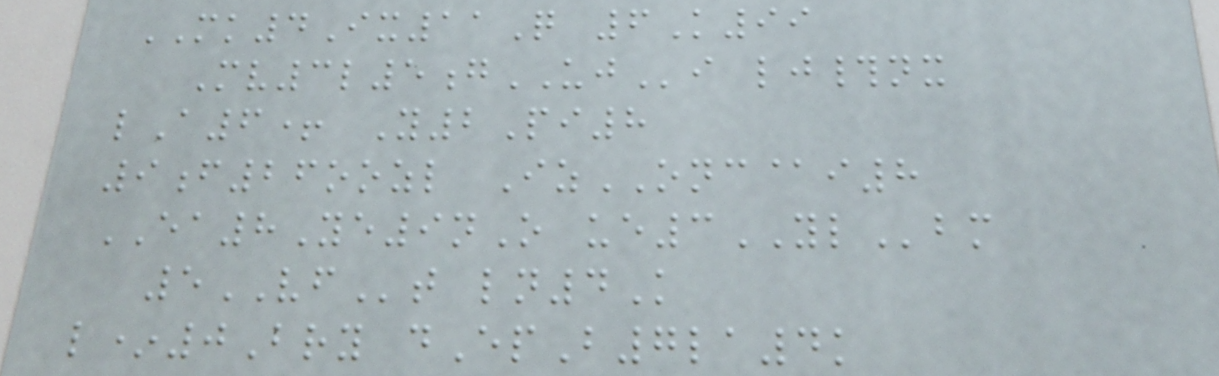MK4Ix11Q 6K99
Mv3l5gUJi lj#nx
lA6+ Y2Pi8
9f26oozl IzONC@i8
EA8Ye9nO ue3YLbm
5VFt ln4K
l*0Bry dEpB7la4k
